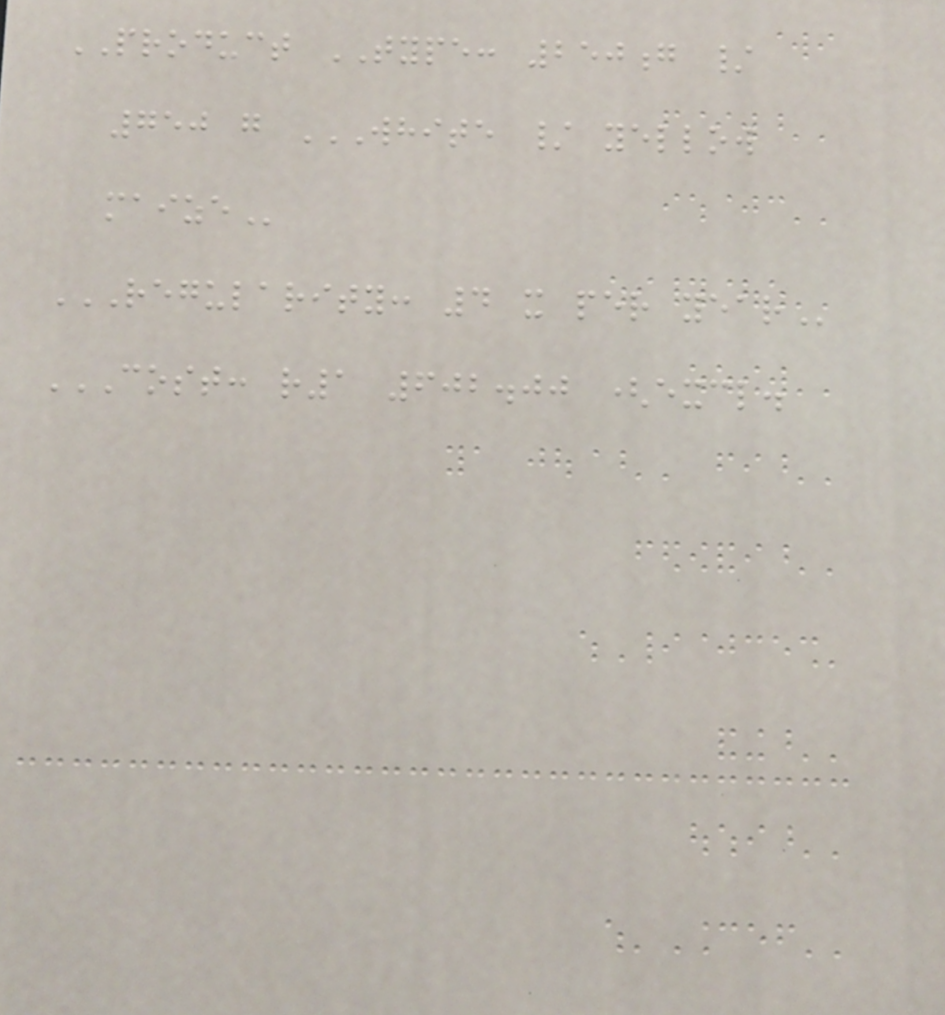PRODUCT TYPE: 250g /
750 g WHITE / YELLOW
MAIZE
REGULARITY: 4 X PER YEAR
COST: R1 602.00 (EXCL.
